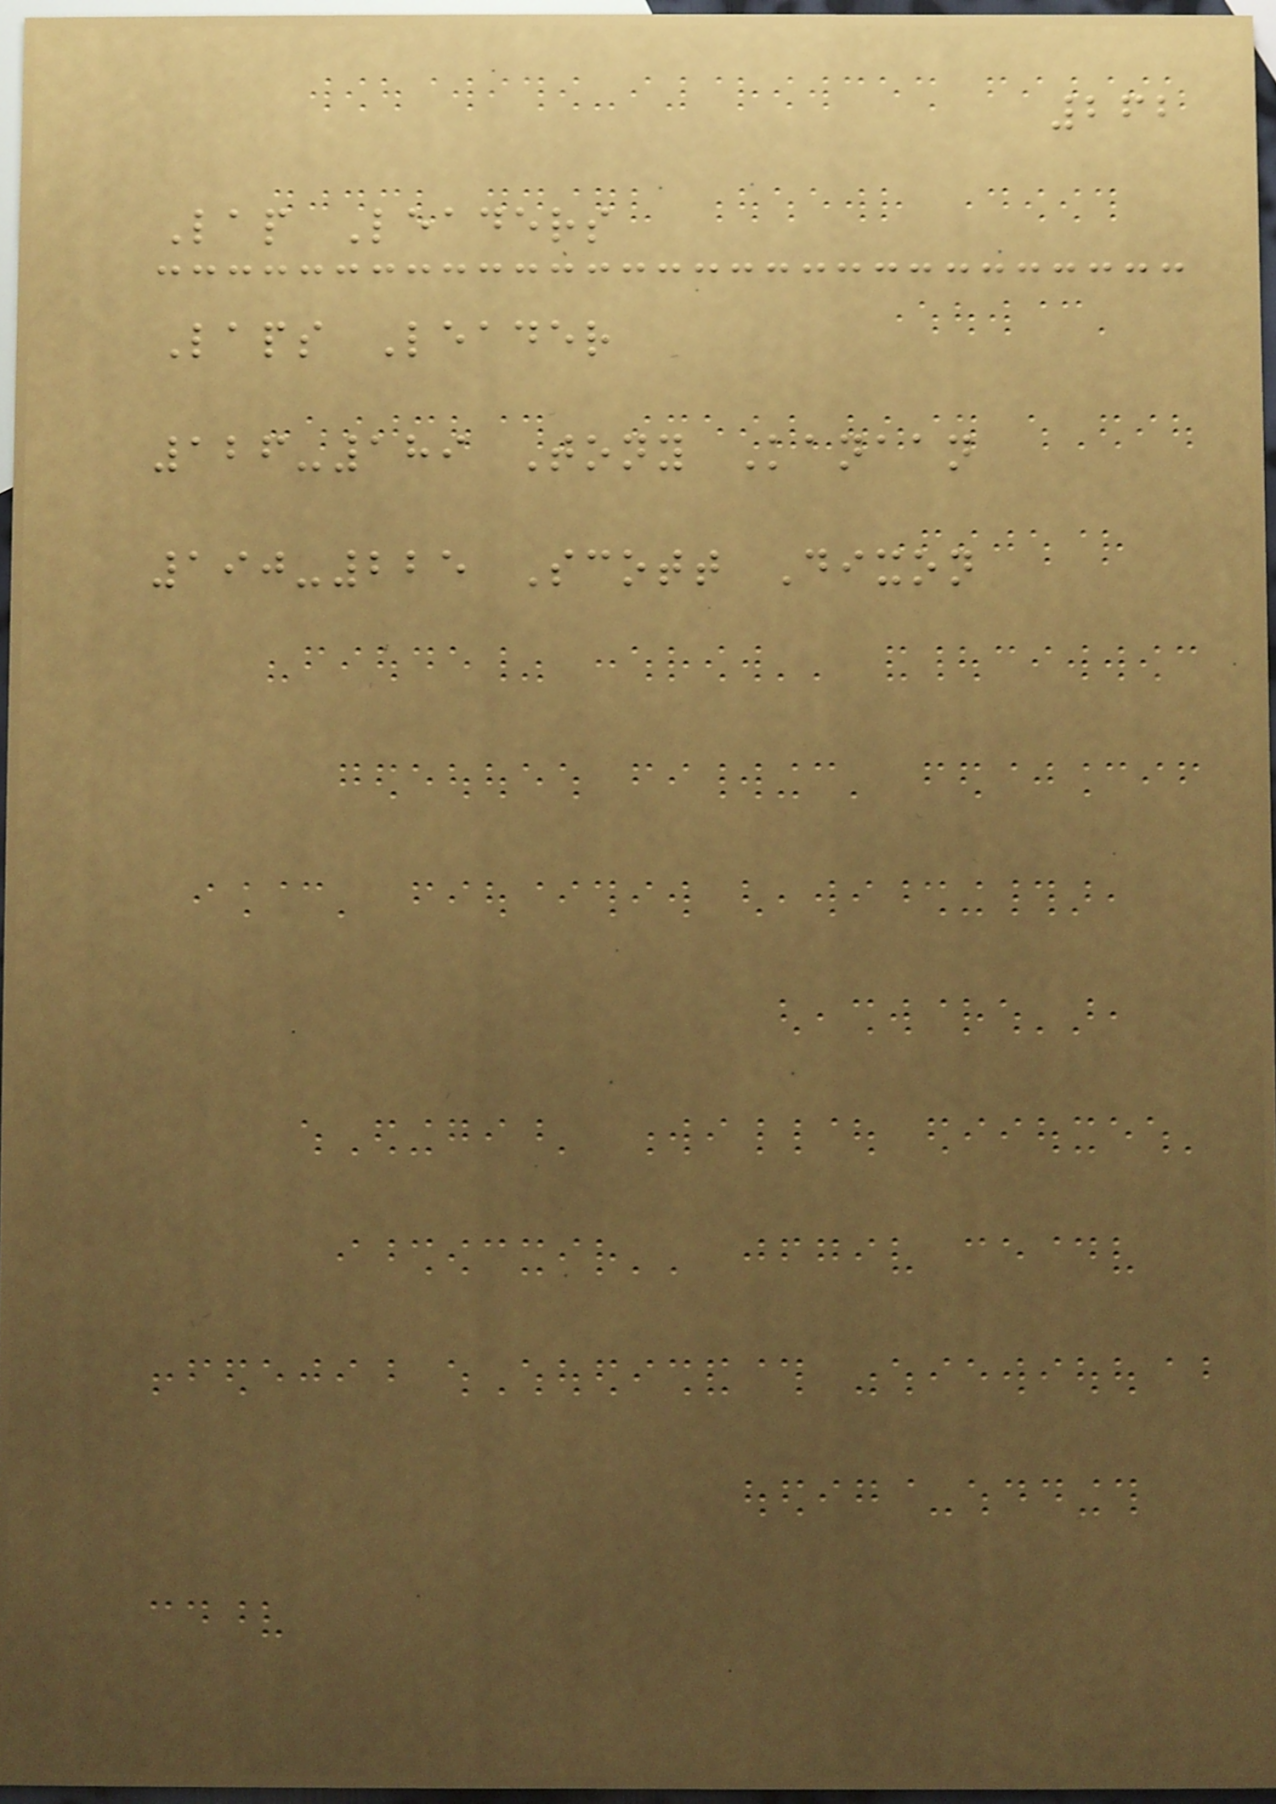262
Lap Leaders
Laps Leader
126-189 Tony Kanaan
190-225 Scott Dixon
